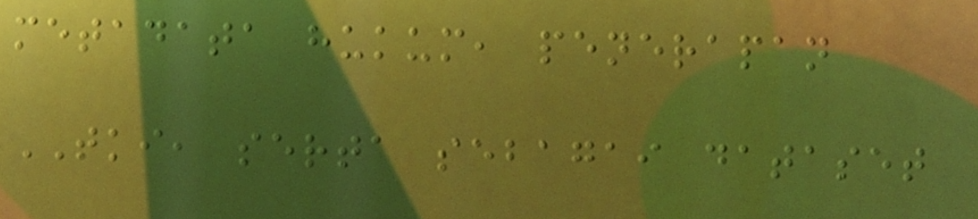metadata hukum, penerapan
TKI, serta sebagai dataset
